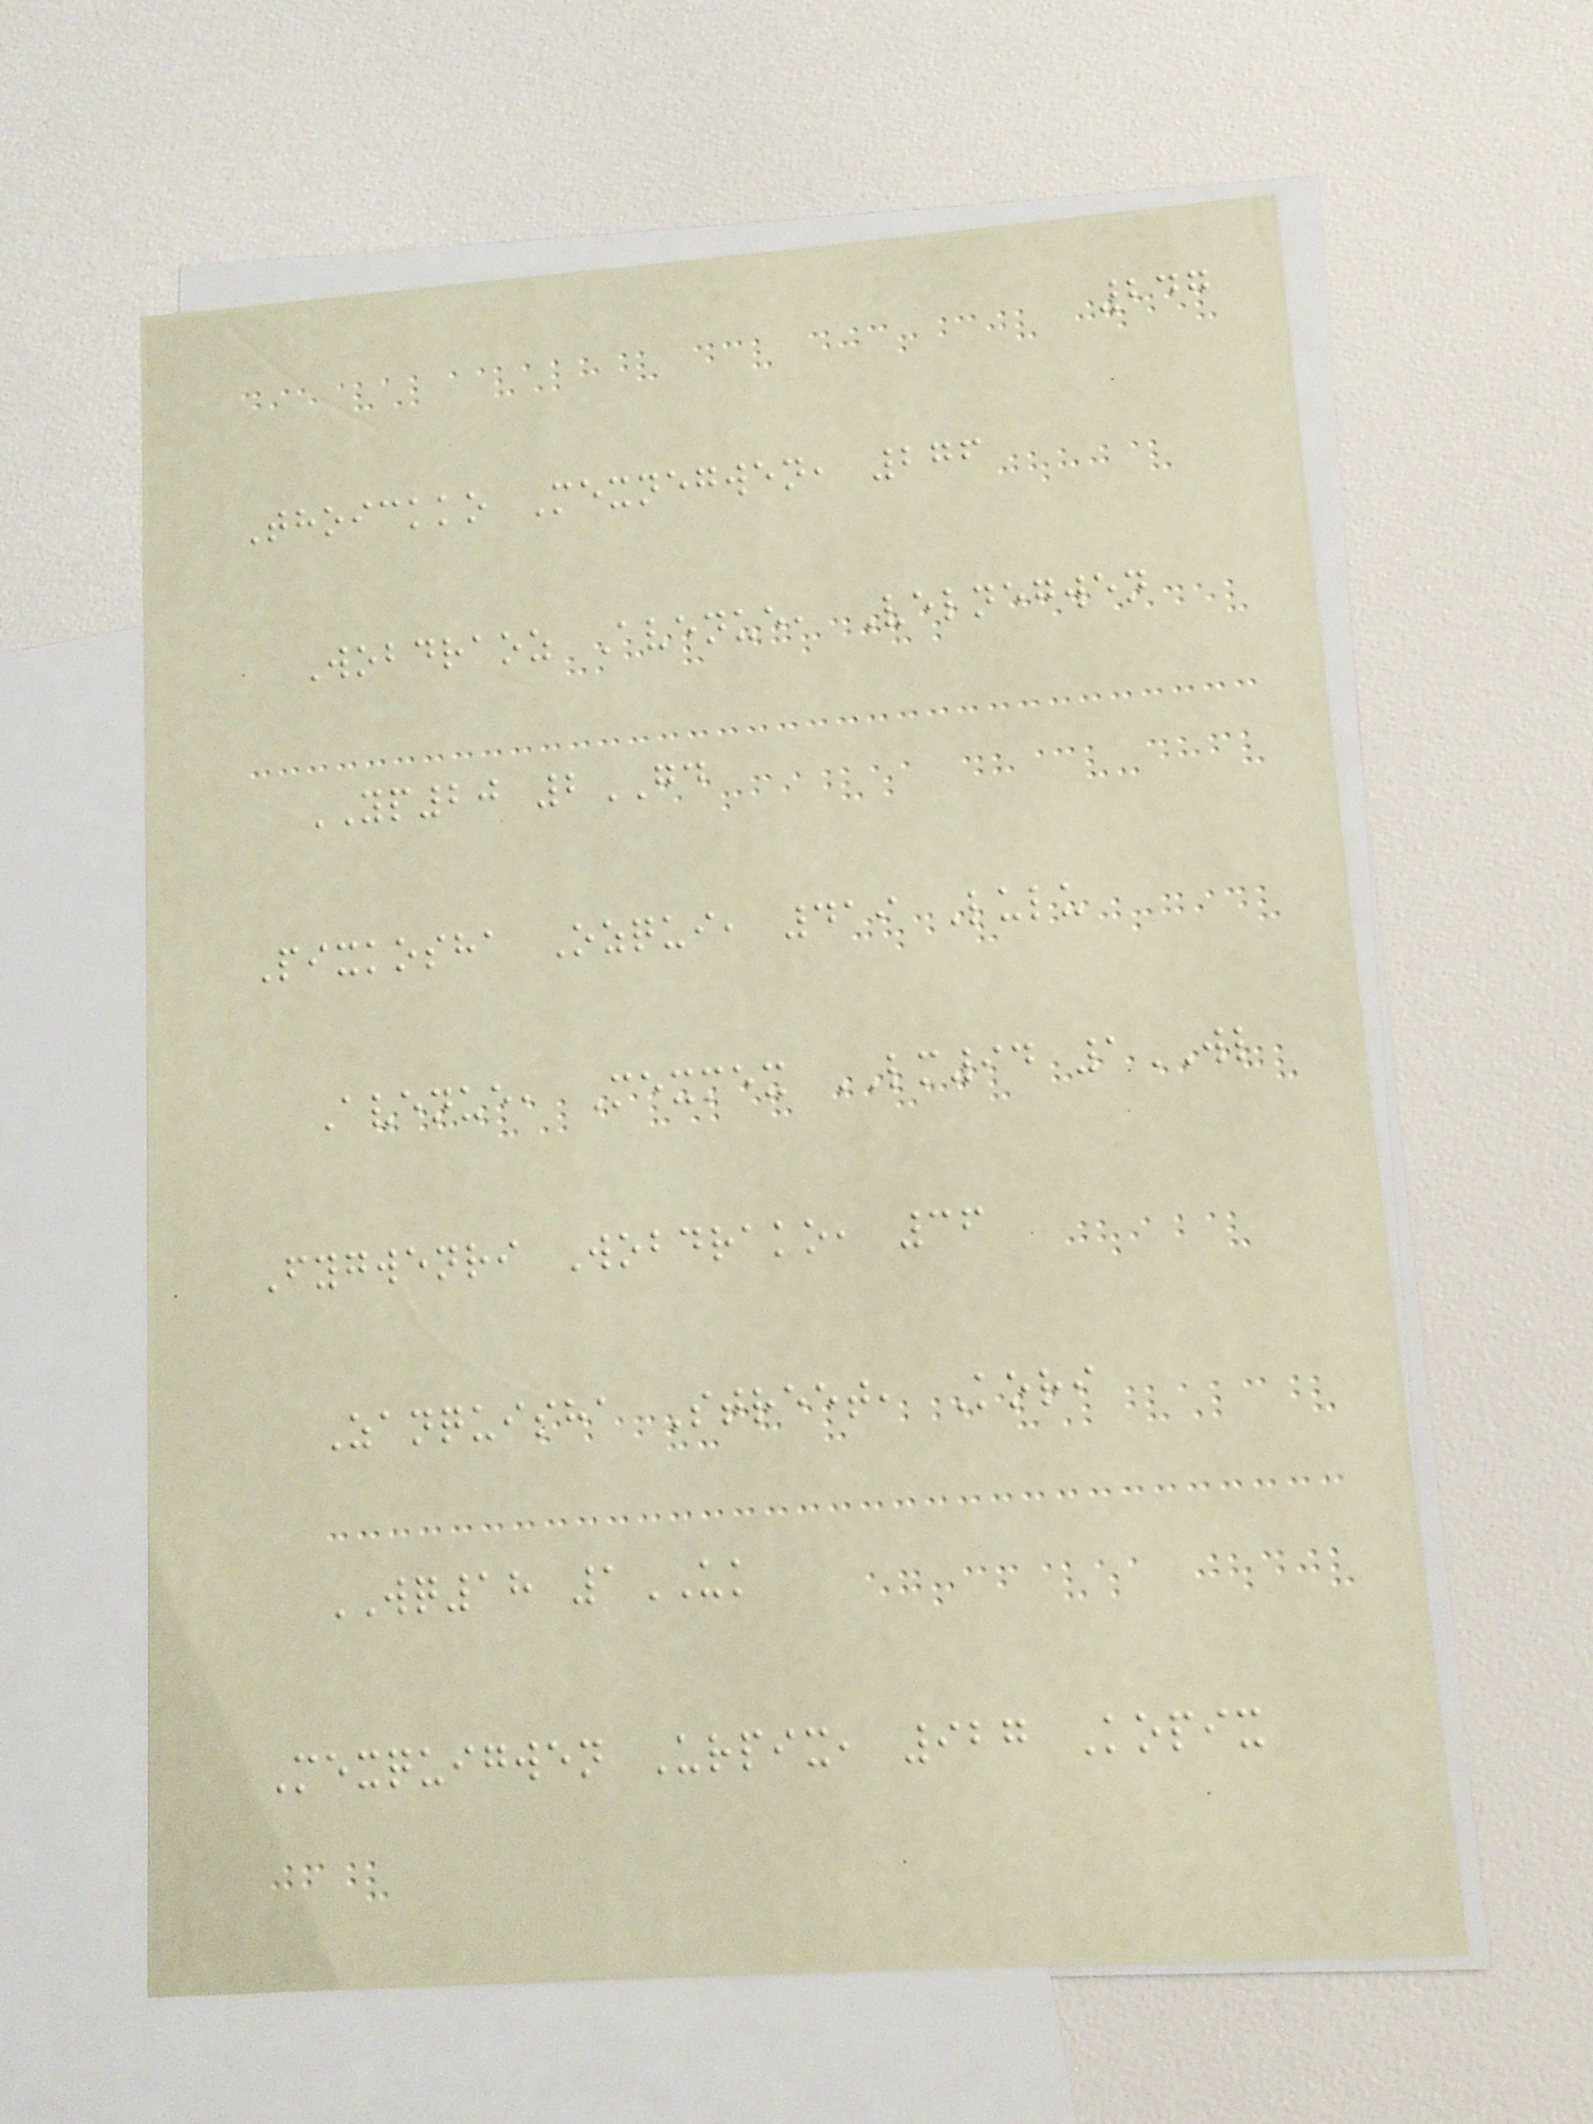247
Thoickko Mexnegwen, 276
Wobdraoz Avenue, Velnegwen
YP20 2GD
Pixkosha Ozqui, 419 Lulu
Avenue, Mexmex LM94 1WL
Fygwenri Wobdrako, 36
Zanquisha Street, Kori
WQ18 1UK
Mexquigwen Urpix, 927 Kopix
